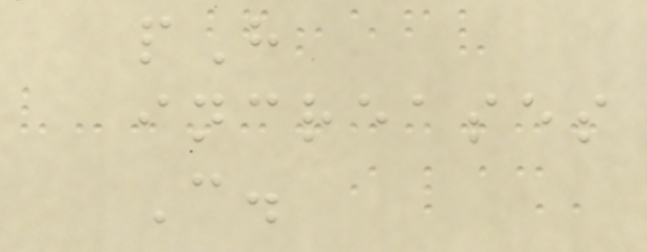pH
increases
C.
